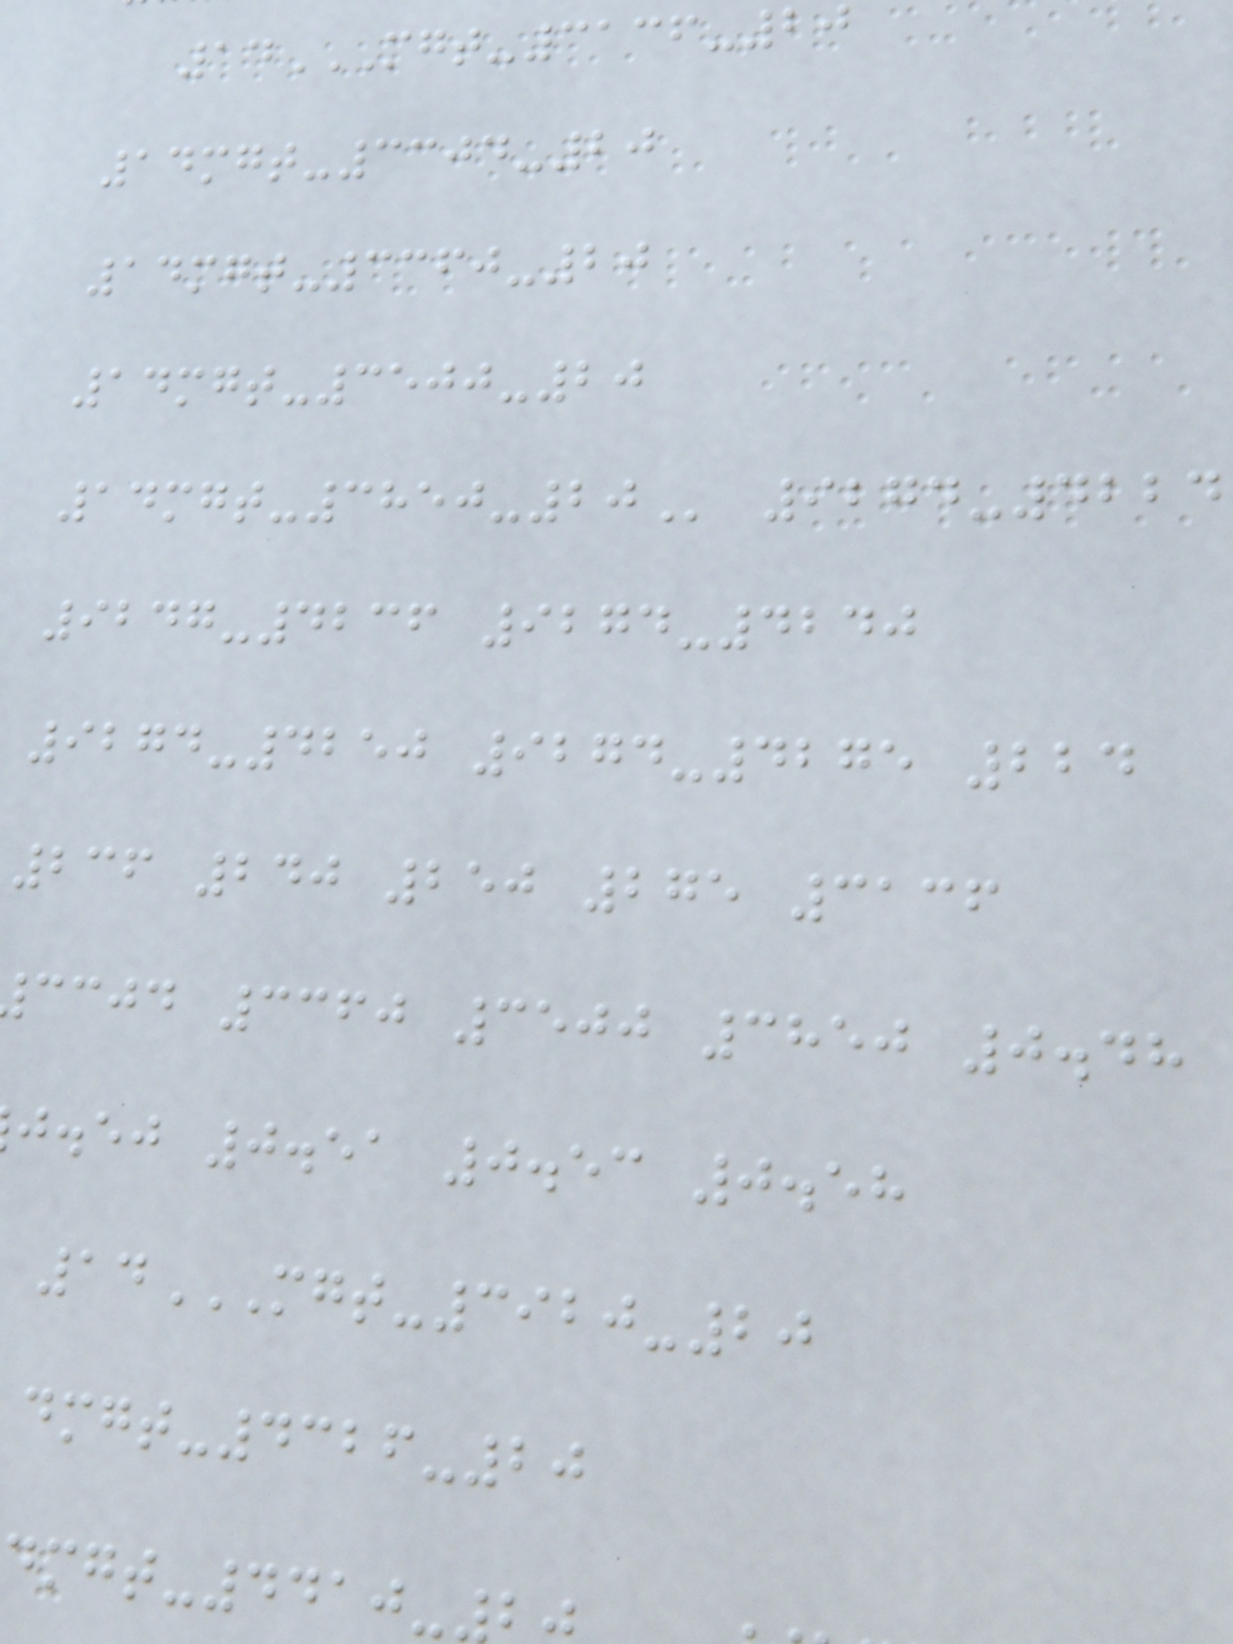14MGT-3136-20
14mgt-3304-20
14mgt-3360-20
14mgt-3500-20
9274-4224
9247-4236 9274-4240
9274-4250 9274-4275 224
236 240 250 275 3136
ccjd 3360 3500 3850 0.48
j.ej 0.51 0.53 0.58
14MGT-3920-20
mgt-4326-20
